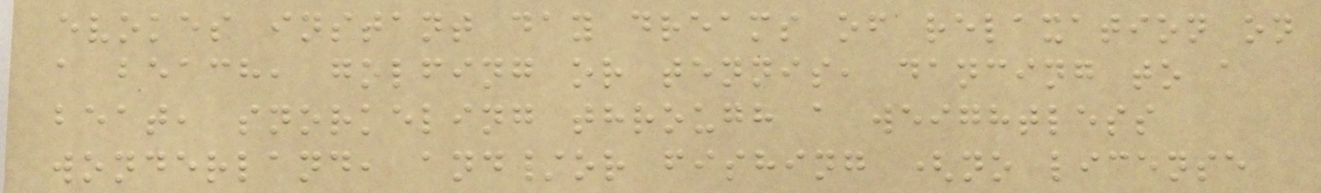evokes instant day dreams of relaxation on
a beach, golfing or tennis, dancing to a
beat, snorkeling through a weightless
wonderland, and/or fishing (no license
